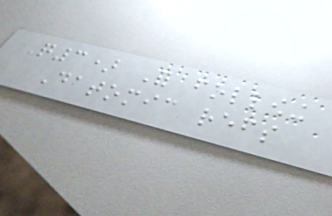Q3) For following
Datomic refs
